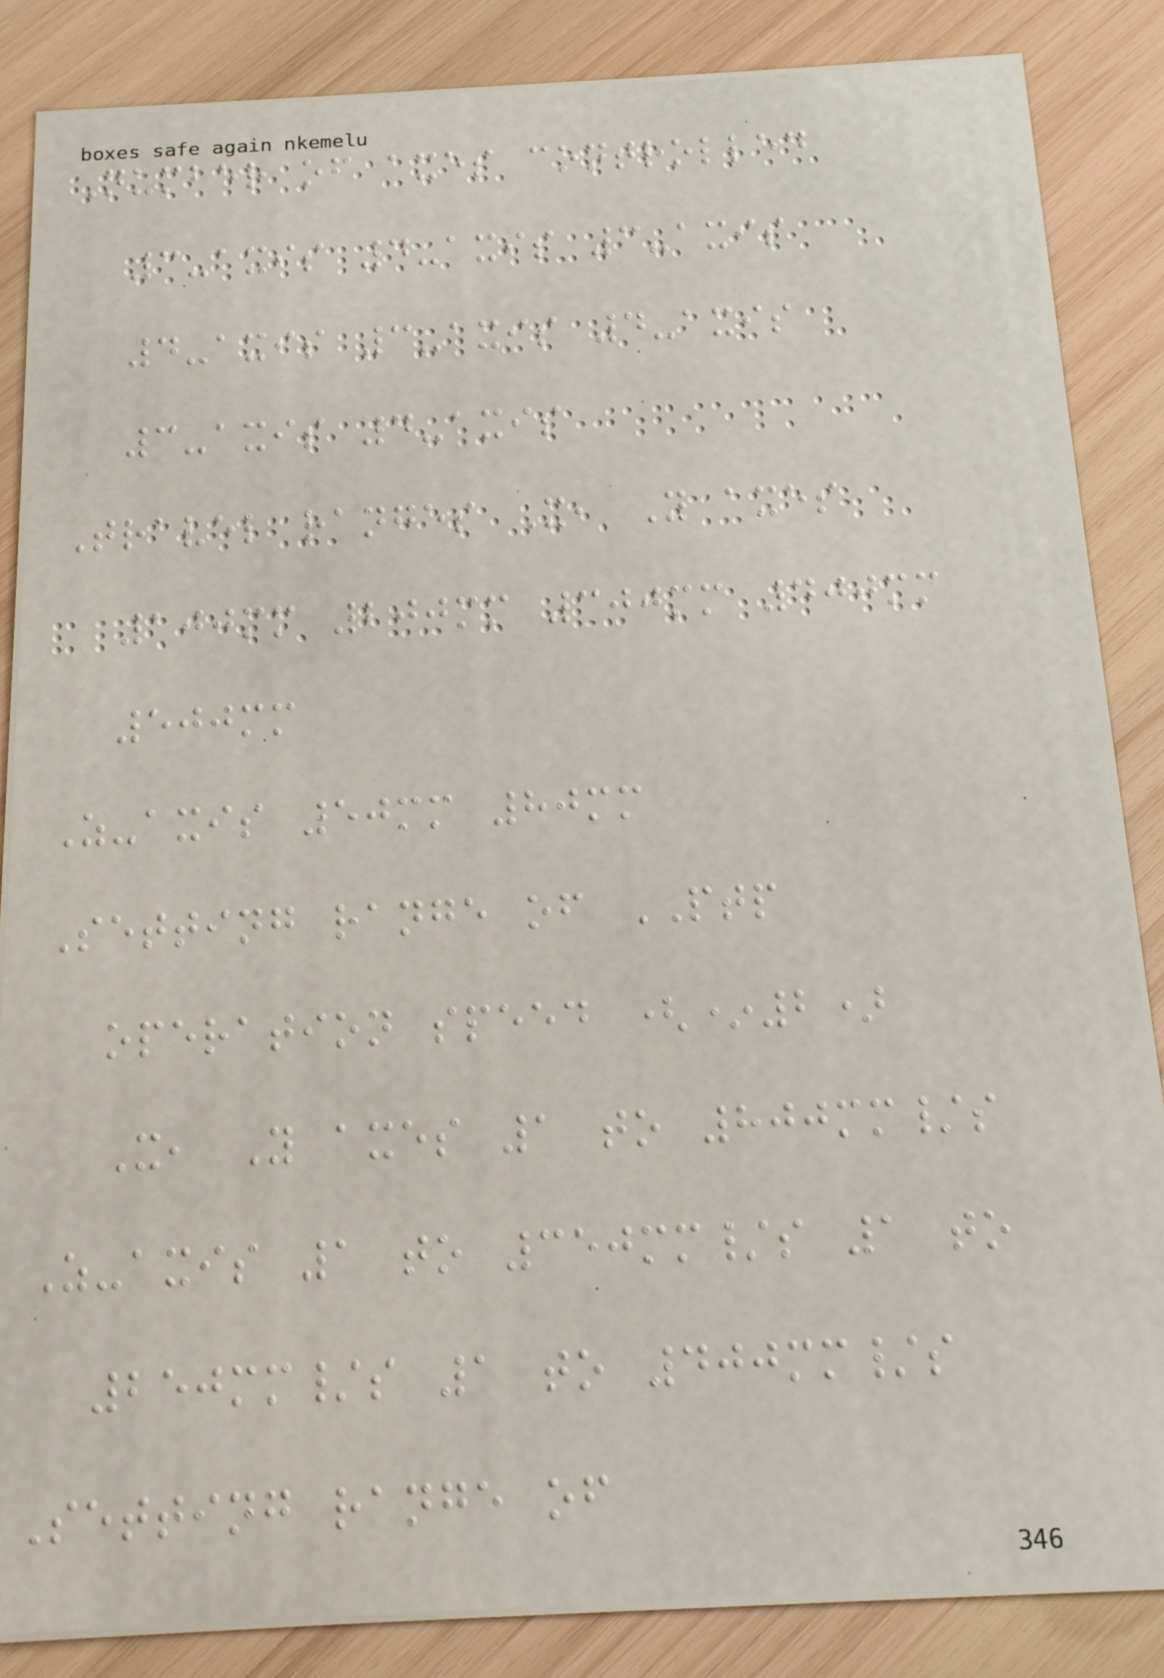Number of axes controlled
3-axis 4-axis 3-axis
4-axis 3-axis 4-axis
3-axis 4-axis
Travel ranges X, Y axes
100mm 200mm 300mm 400mm
500mm
Z-axis 50mm 80mm
Setting range of PTP
operation speed (*2)
X, Y axes 1 to 800mm/s
Z-axis 1 to 350mm/s 1 to
250mm/s 1 to 400mm/s
Setting range of
